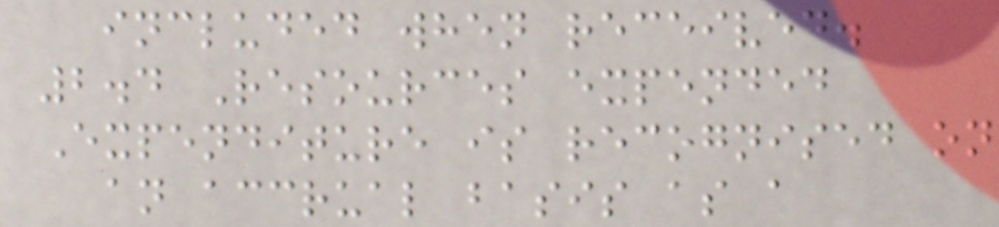included when received.
2.4 Resources expended
Expenditure is recognised on
an accrual basis as a
